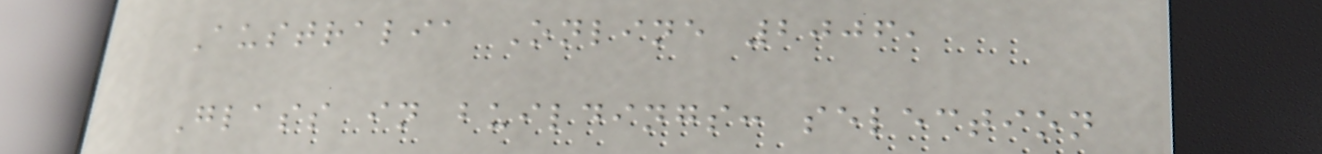Australia Online 2006,
Glass in buildings: selection
